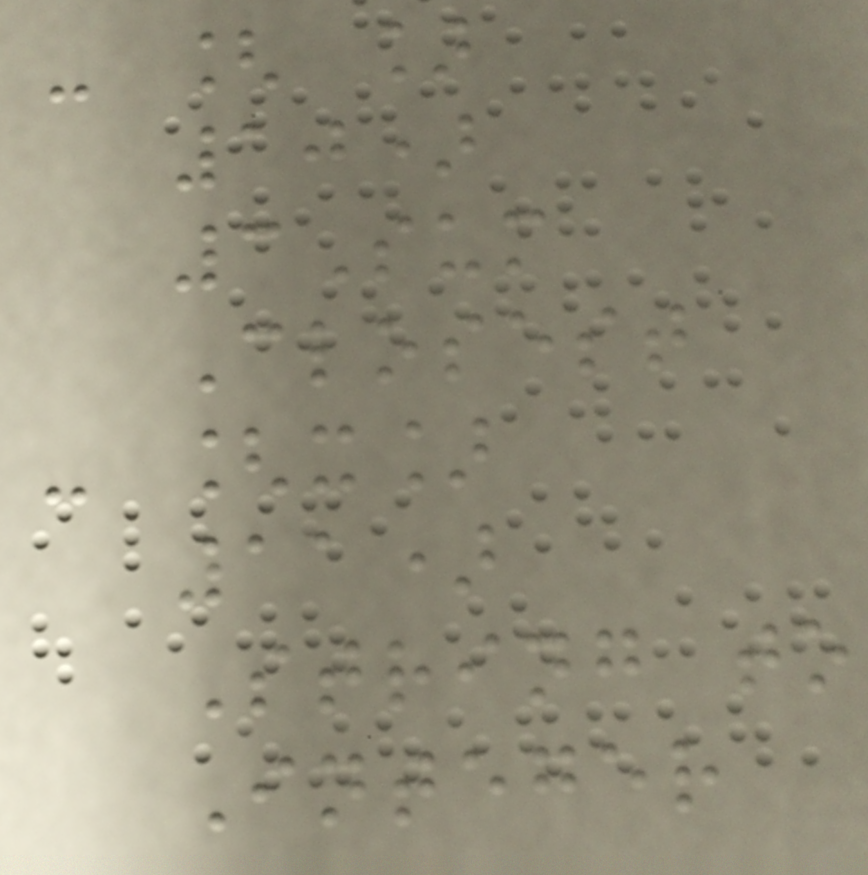- [ ]
10)
3Sum
Closest
- [x]
11)
String to
Integer
